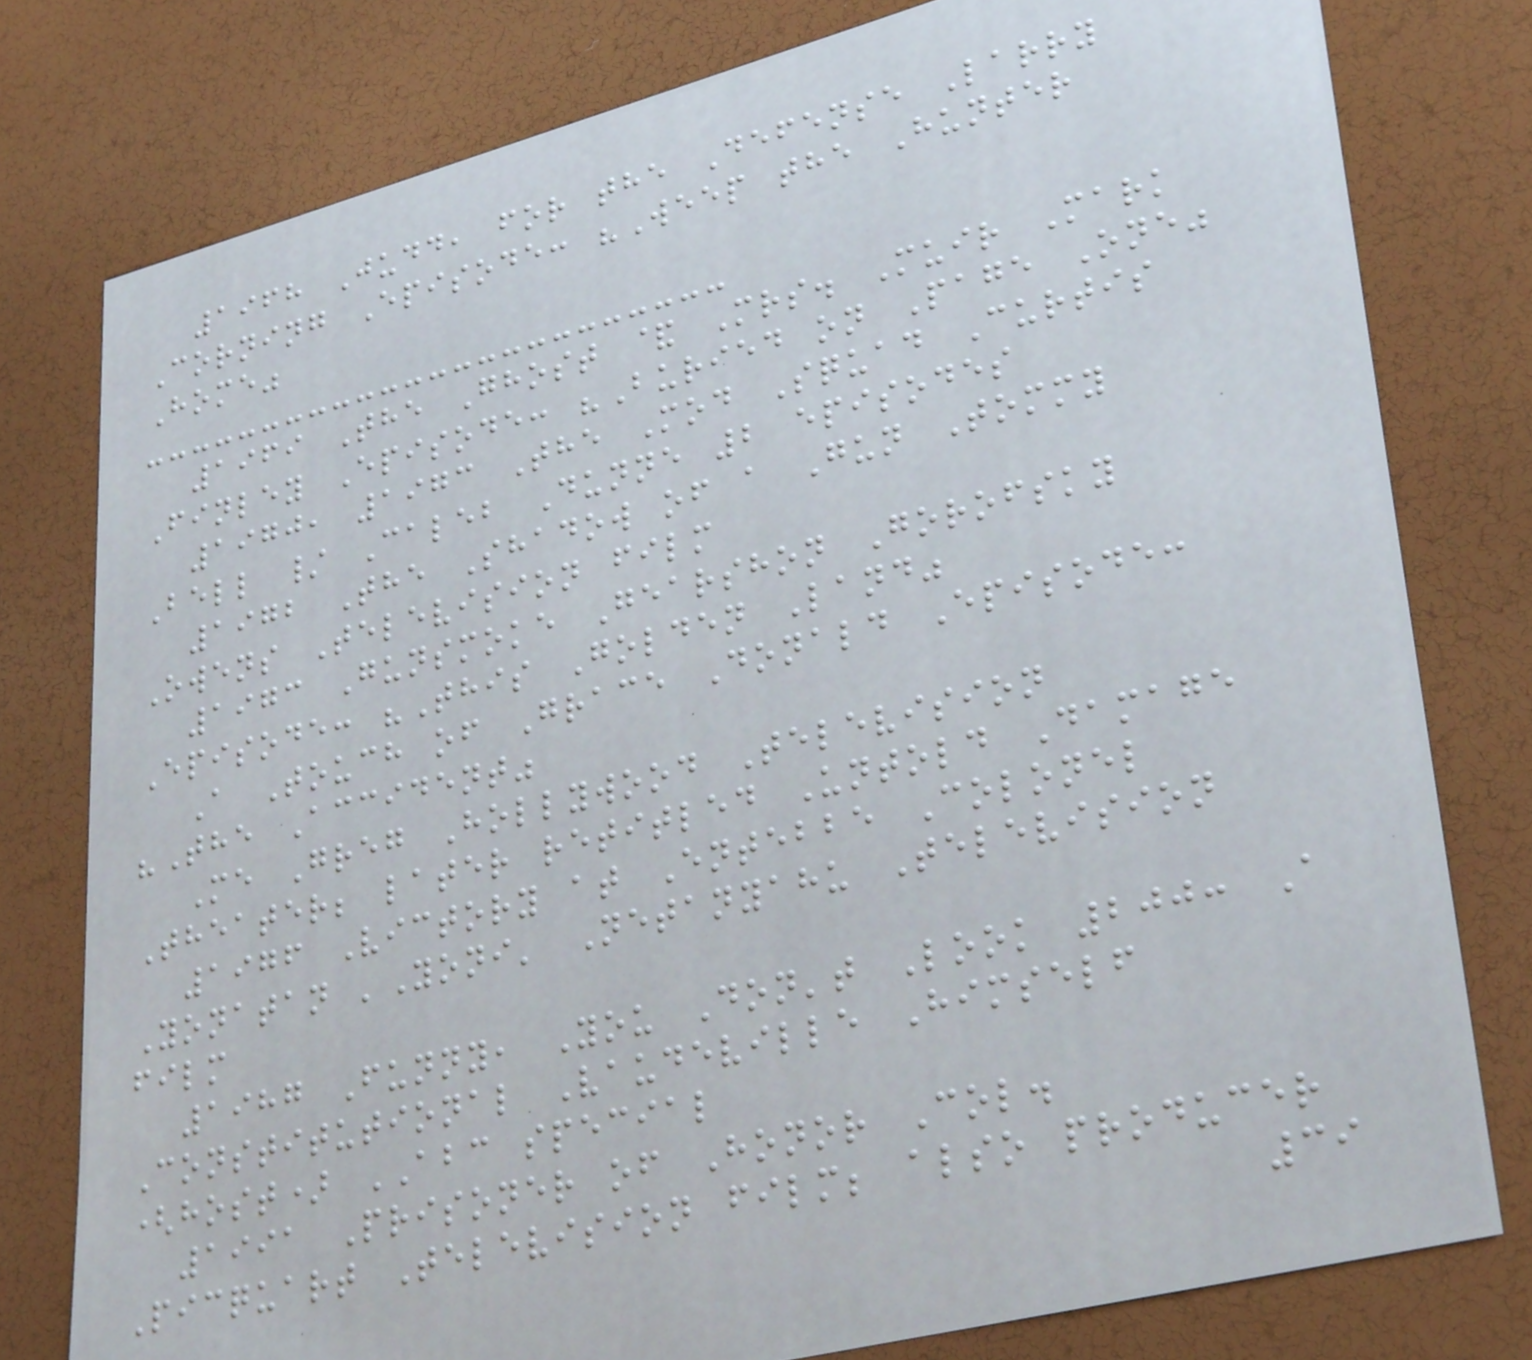1968 Judd, for the Defense Larry
Corning Episode: "Weep the Hunter
Home"
1969 The Ghost & Mrs. Muir Mark
Finley Episode: "Buried on Page One"
1970, 1973 The Mod Squad Curtis
Bell / Caleb Dunne 2 episodes
1972 The Shadow of a Gun Tommy
Owens Television film
1973 Gunsmoke Gearshon Gorofsky
Episode: "This Golden Land"
A Touch of Grace Donald Episode:
"The Accident"
Me Greg Hollywood Television
Theater; later retitled Untold Damage
1976 Victory at Entebbe Colonel
Yonatan 'Yoni' Netanyahu Television
film
1987 Funny, You Don't Look 200: A
Constitutional Vaudeville Himself
(host) ABC special
1991 Prisoner of Honor Col.
Picquart Television film; also producer
39
